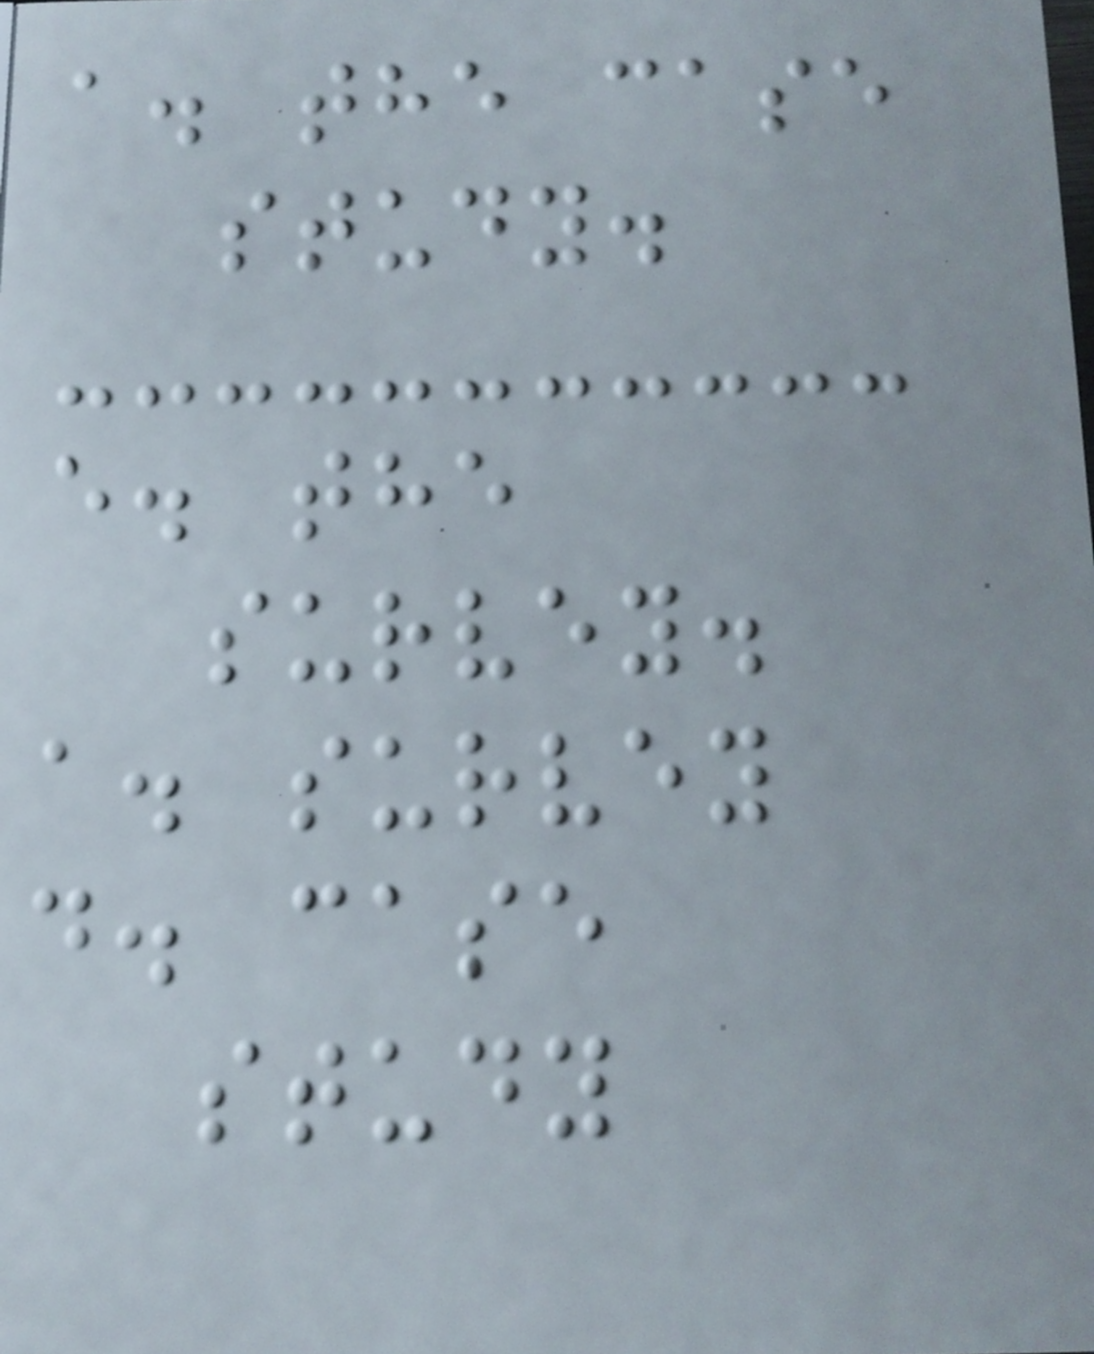a. the case
study.
e. the
survey.
a. survey
d. case
study
